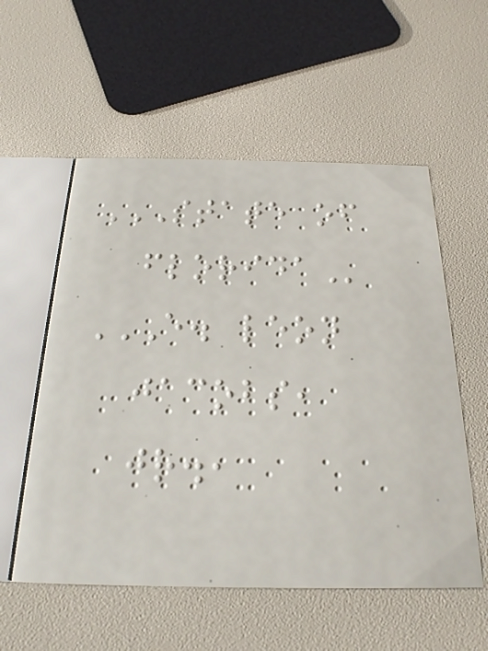STATE OF
FLORIDA
E. LEON
JACOBS,
JR.,
